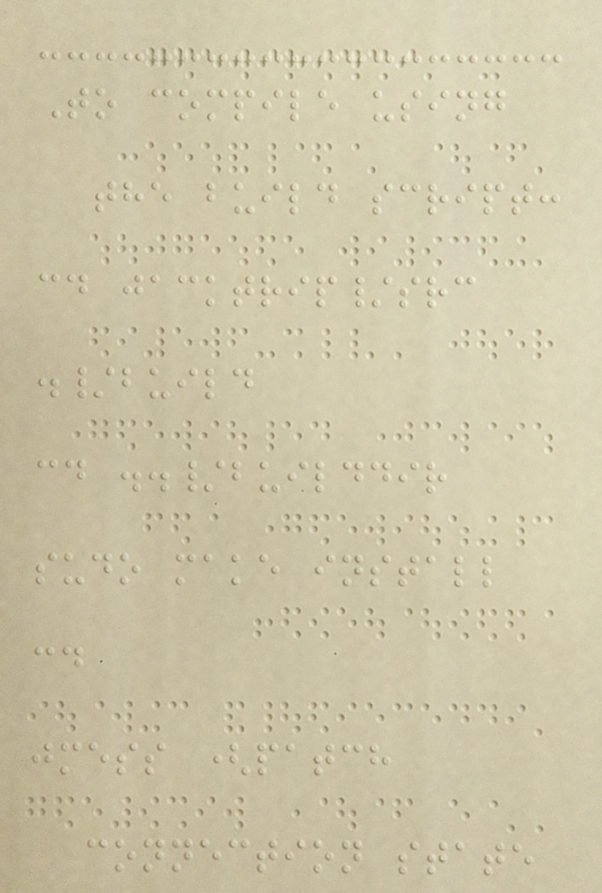To compile using
the build script:
cd jacktrip/src
./build
cd ../builddir
sudo make install
cd
jmess (patch
connection state
